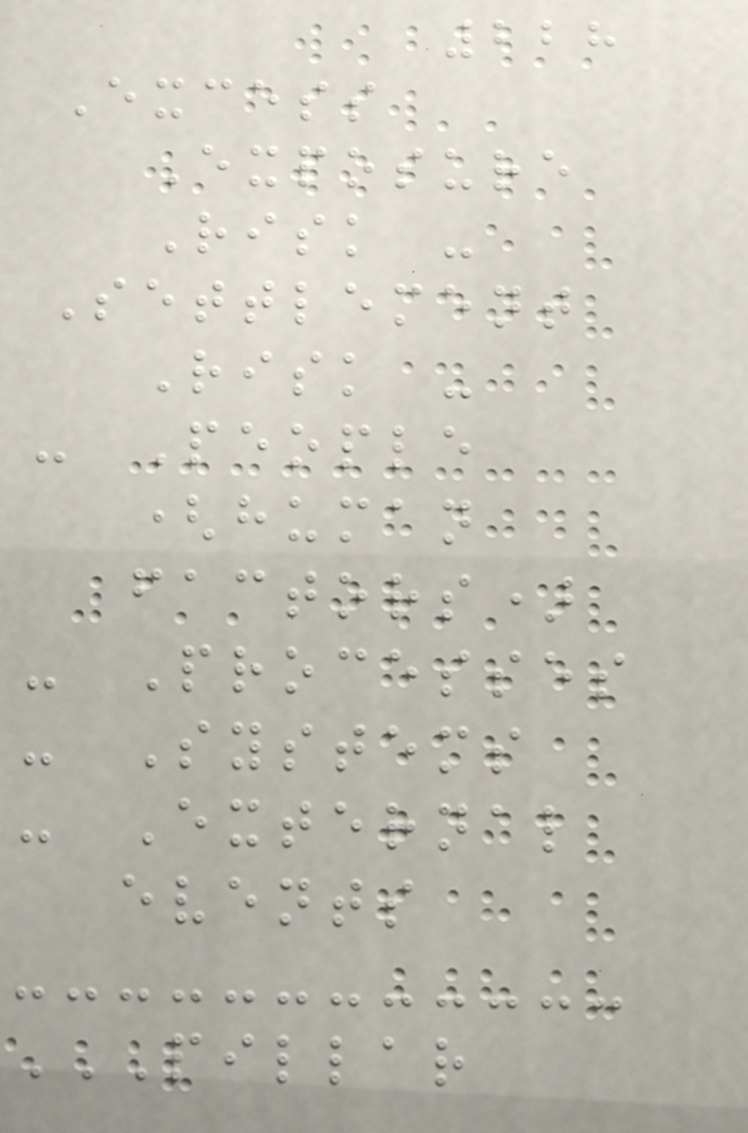228
Excess
Exposure
Risk -
Settlement
Risk -
- People
(human
factors)
- Processes
- Systems
- External
events
PILLAR
